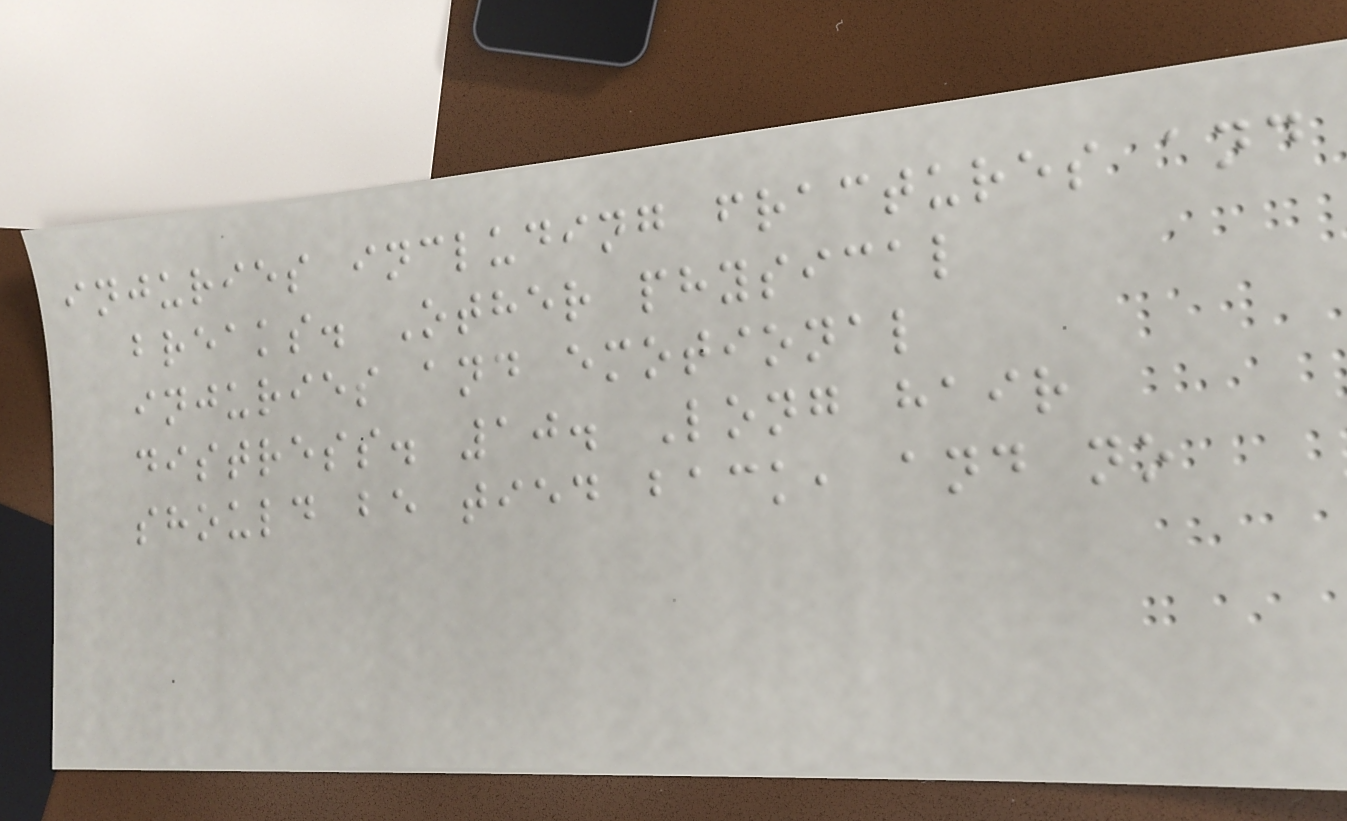injuries including fractures and
breaks. Other physical
injuries and emotional
distress. 10. Long hair
should be tied back, and no
